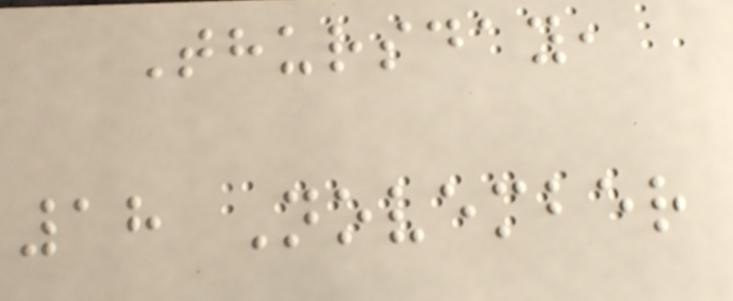Thursday,
18 November
